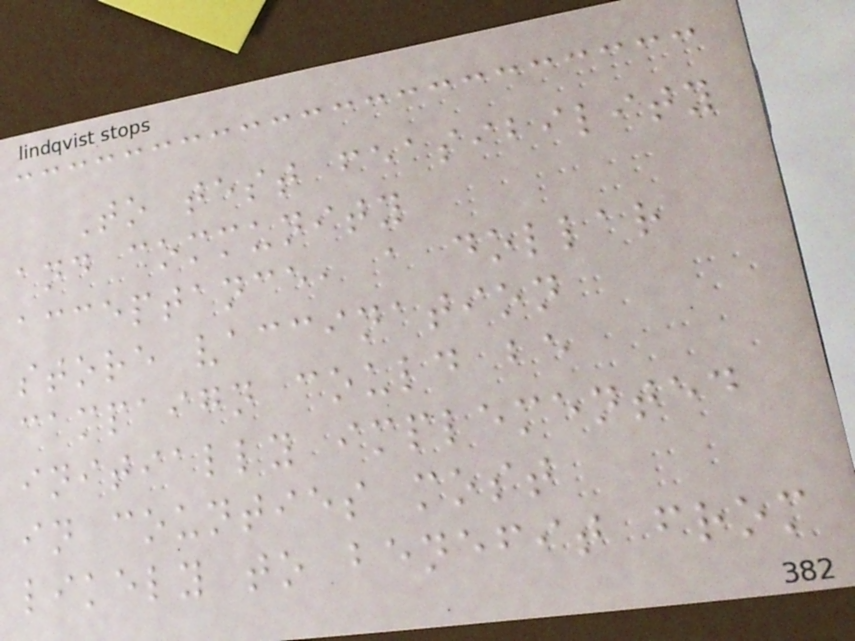To test feasibility
and community
acceptance, a dollar
store vaccination
campaign could be
initially implemented
in counties most
likely to benefit from
